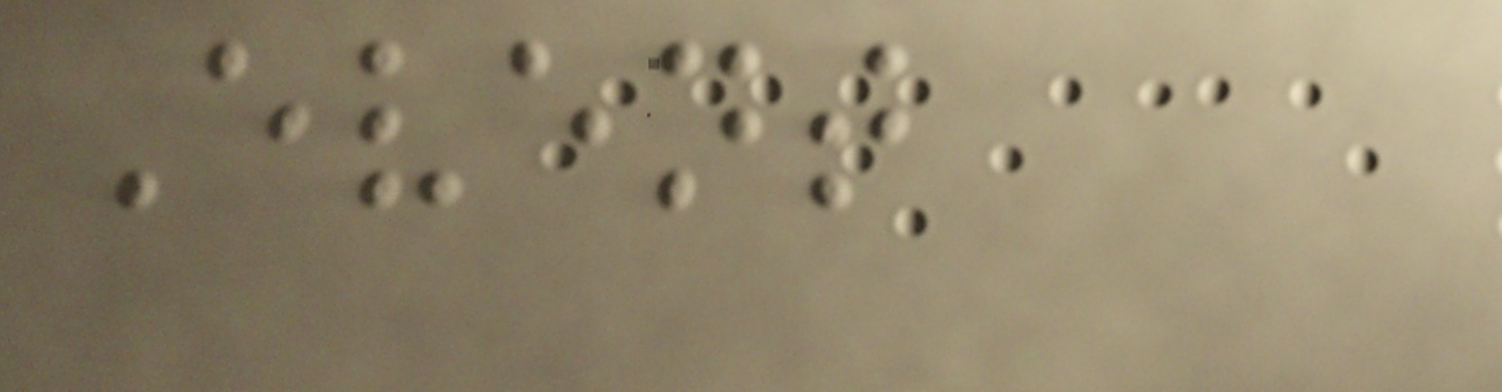Event
